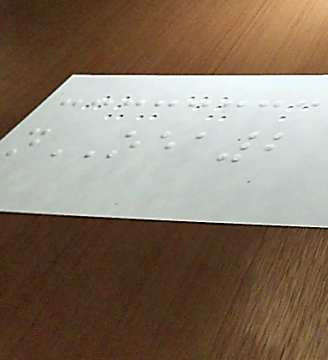nOEA2
